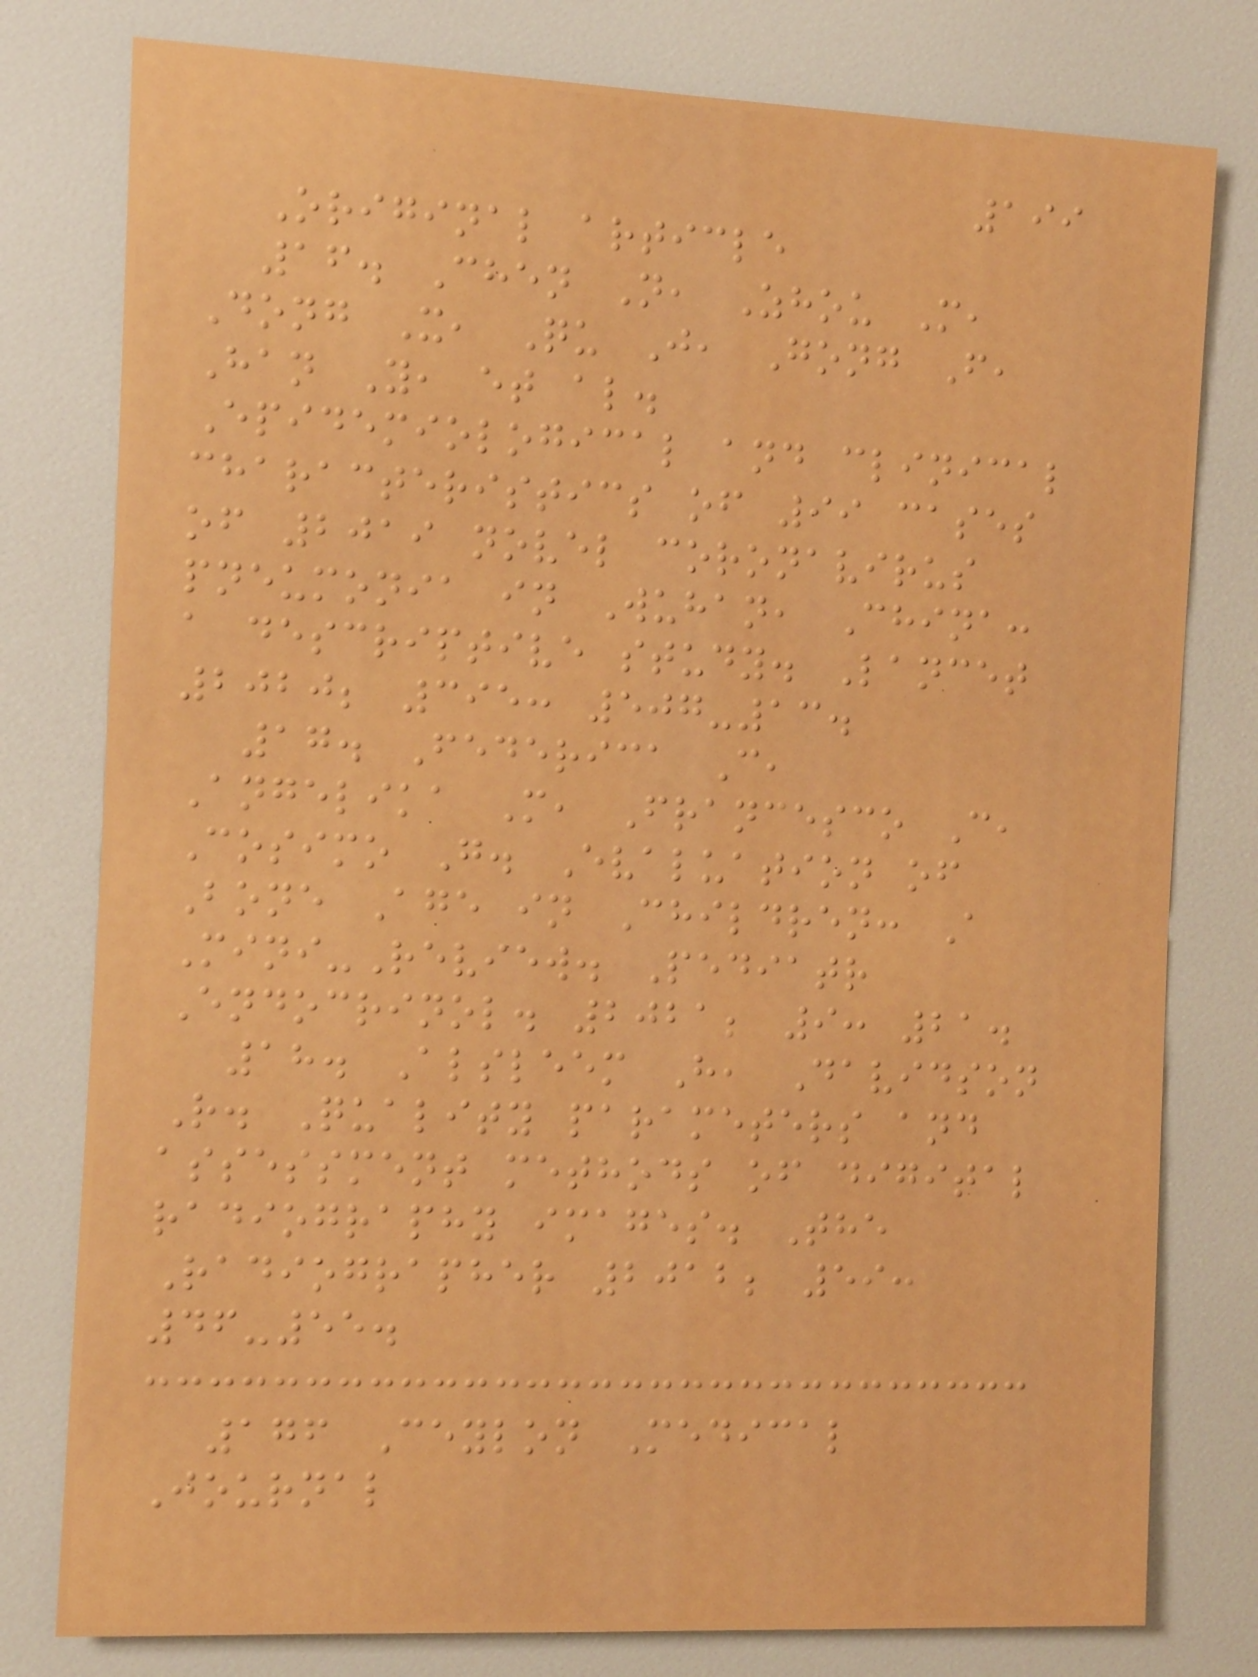199
Original article
16. Chen N, Zhou M,
Dong X, Qu J, Gong F,
Han Y, et al.
Epidemiological and clinical
characteristics of 99 cases
of 2019 novel coronavirus
pneumonia in Wuhan, China:
a descriptive study. Lancet
2020; 395: 507-13.
17. Federica C,
Angelika M, Francesco C,
Cosimo G. Evaluation of
Bone Age in Children: A
Mini-Review. Pediatr
Endocrinol. 2021; 9: 21.
18. Alsleem H, Davidson
R. Quality parameters and
assessment methods of digital
radiography images. The
Radiographer 2012; 59:
46-55.
176 Ceylon Medical
Journal
